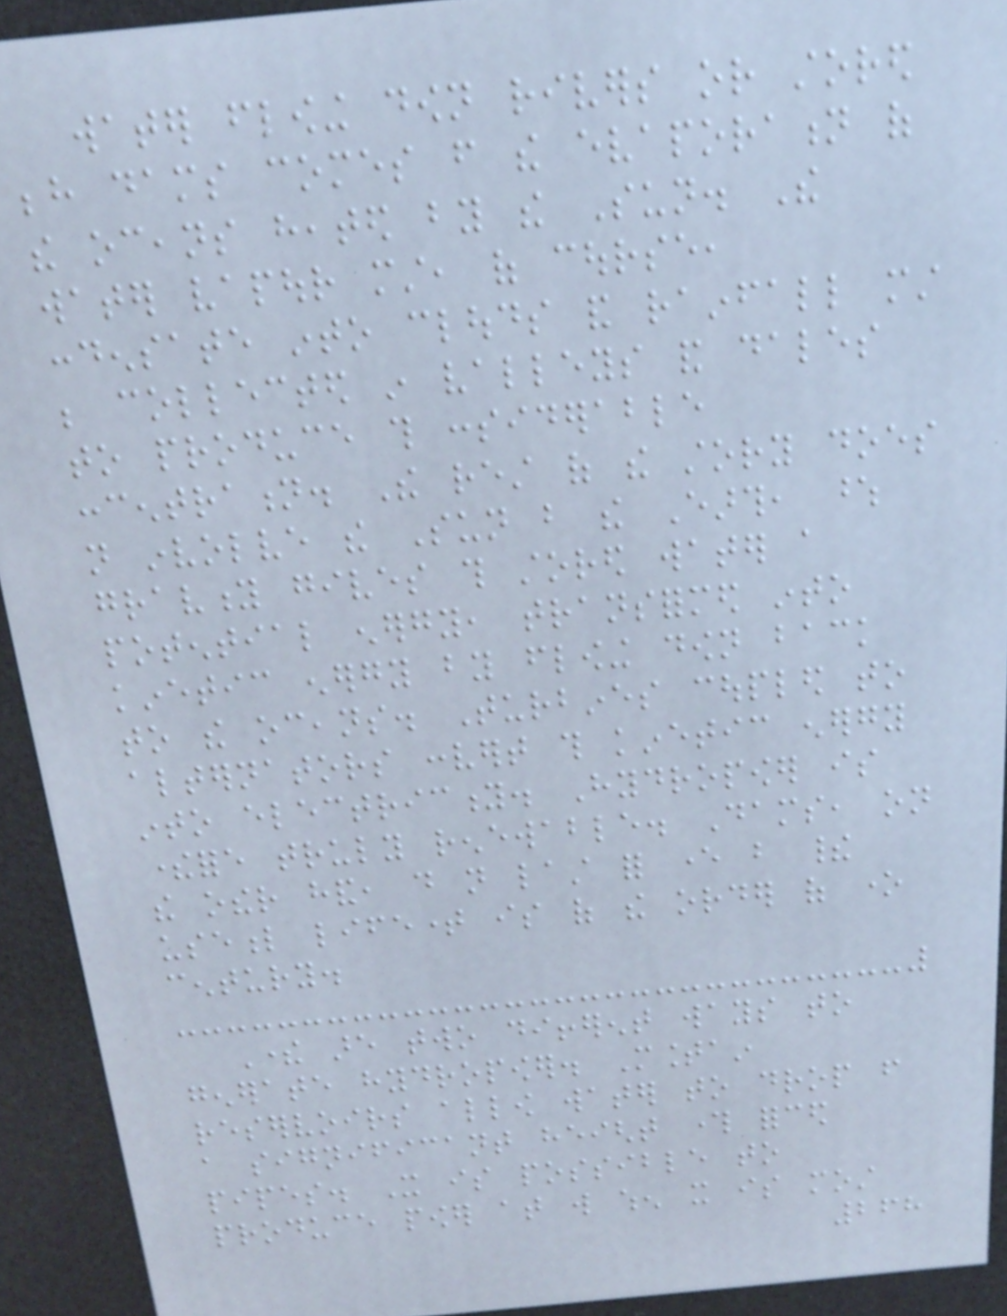water flowing down rivers or stored
behind dams comes from the evaporation of
the oceans heated by the Sun. The
water vapour must, of course,
condensate into clouds and rainfall must
be collected in valleys and dales
to produce this considerable
concentration. The rest of the story does
not involve the Sun but the Earth, whose
gravity gives this stored water a
potential energy, transformed into
kinetic energy by flowing down back
to the oceans. Turbines coupled to
alternators convert this kinetic energy
into electricity. Hydropower is
therefore truly renewable. Dams, on
the other hand, do not last for ever but their
useful lifetime is of the order of one
century.
There are two different ways to
generate hydropower. Mountain
reservoirs allow water to drop from
a significant height through forced
pipes. It is possible to
produce power at will when it is most
268
